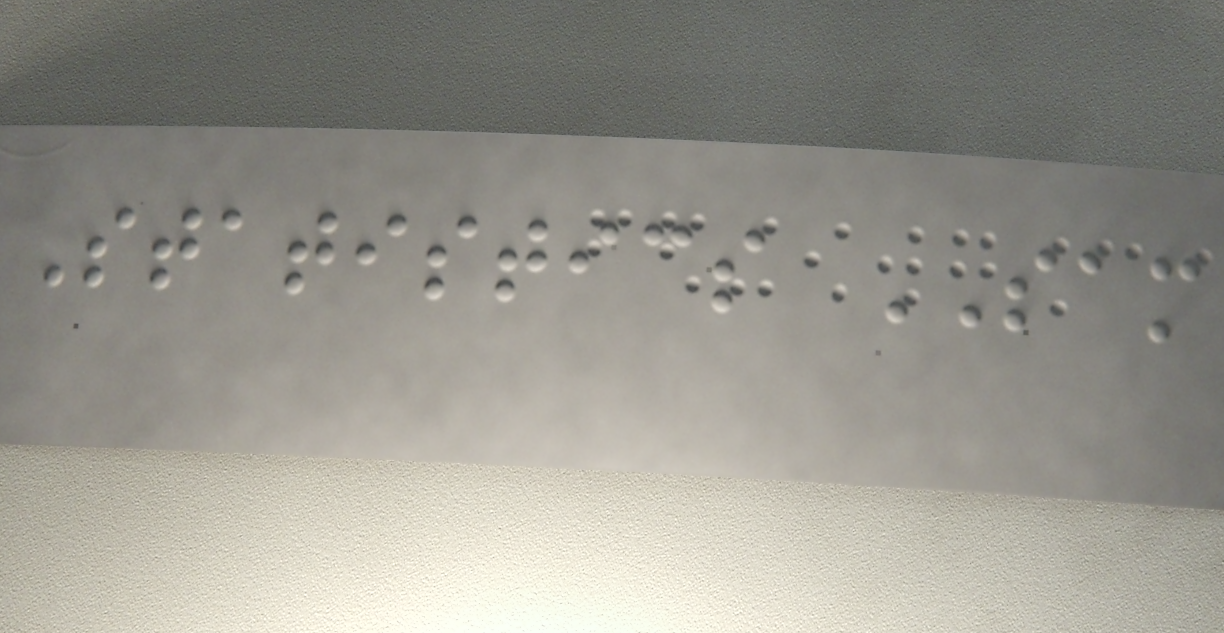Statistics SAM
